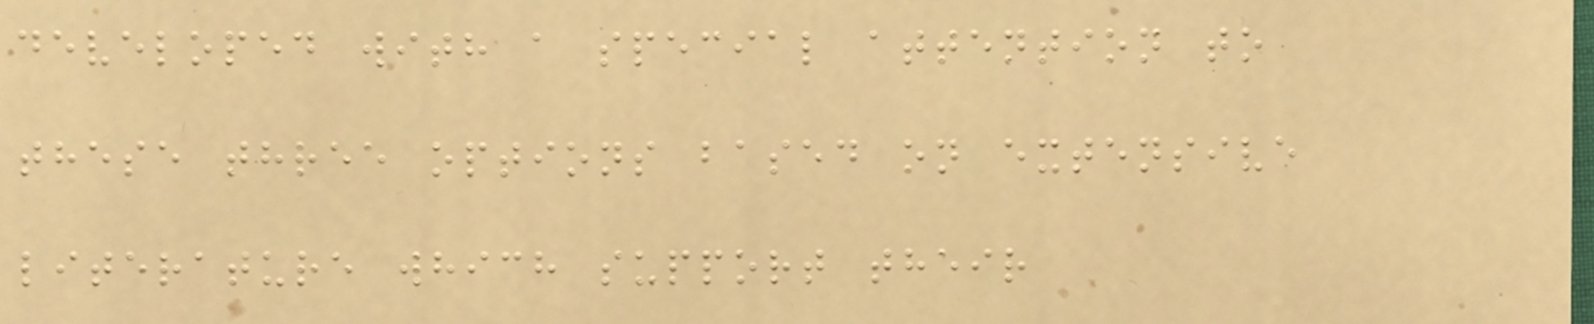developed with a special attention to
these three options based on extensive
literature which support their
